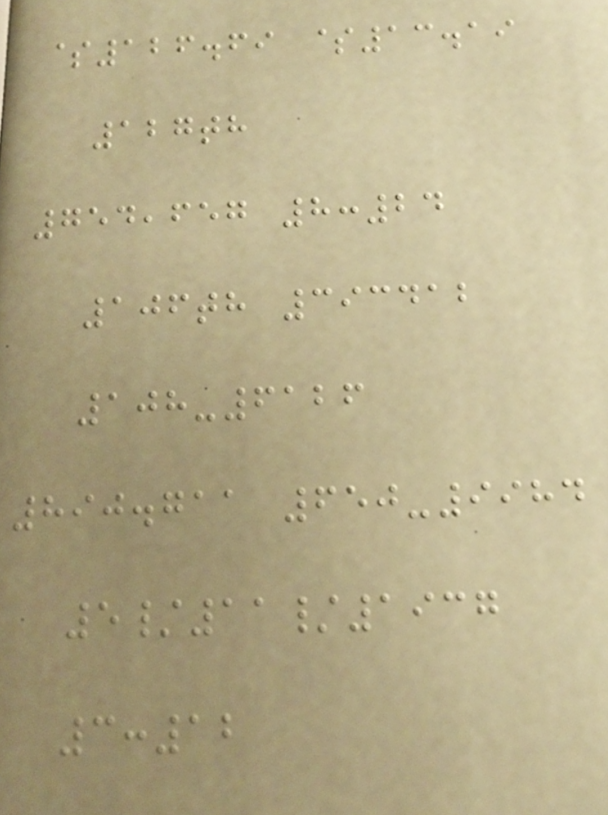$126.69 $13.19
127th
754,657 8:24
106th 393412
108-6126
890.711 650-9984
5/11/1937
3:12
